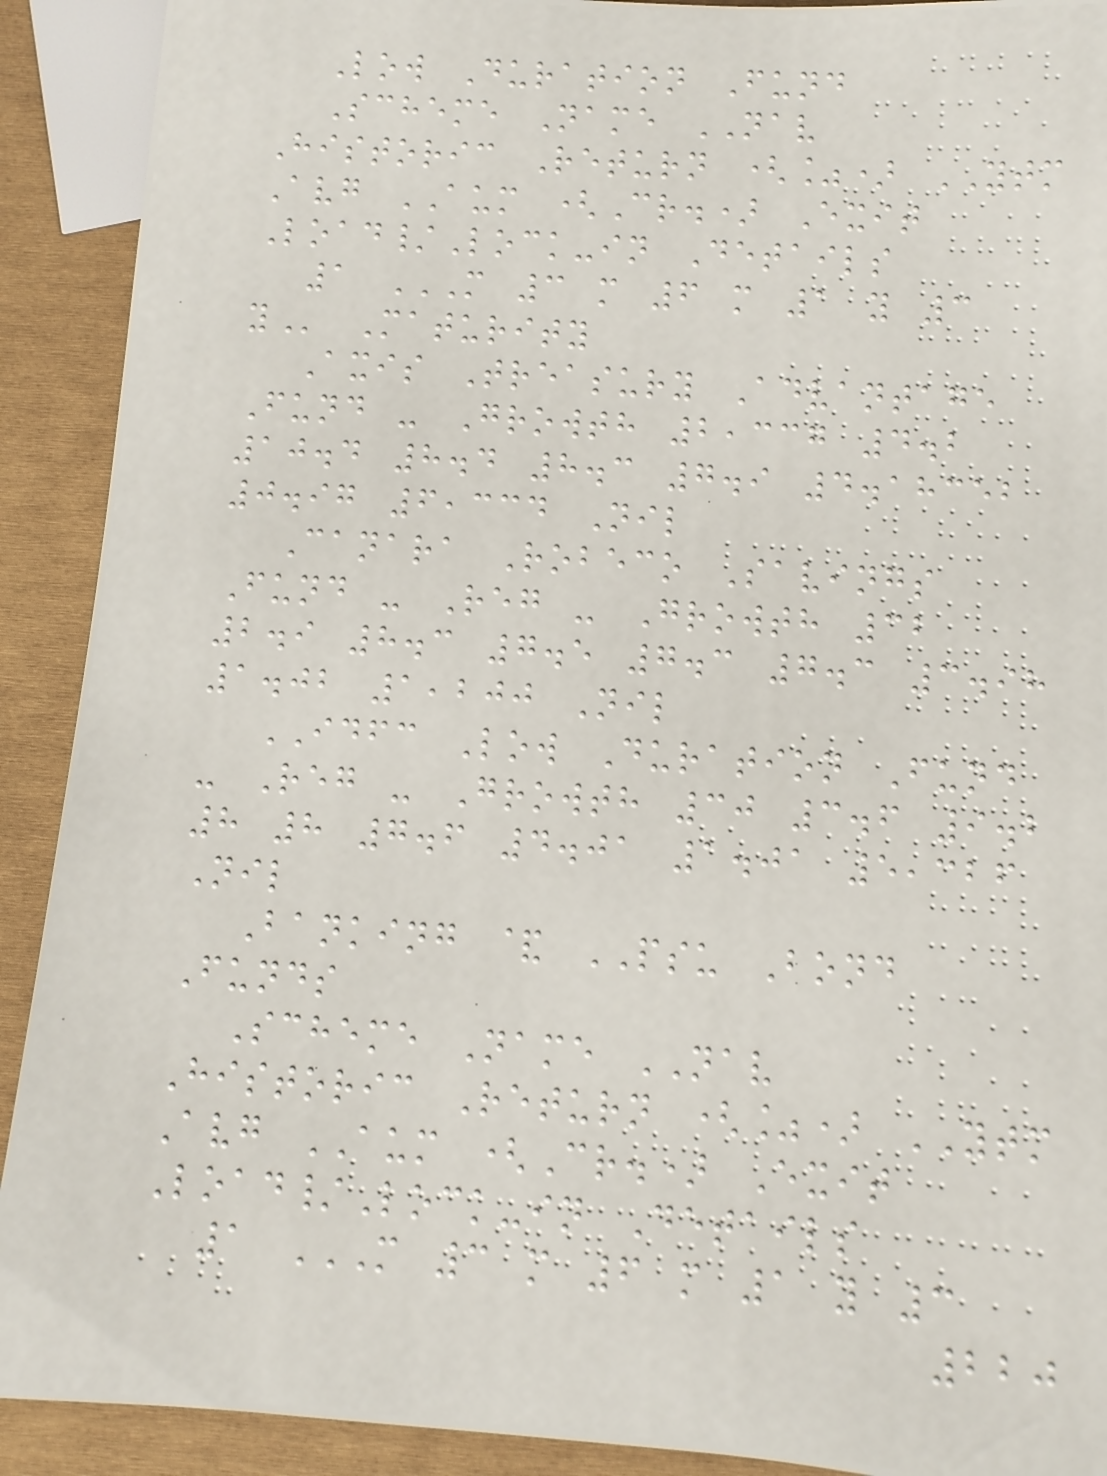Low Duration Fund
Scheme Name NAV
Historic Return (%) YTM
Avg AUM (Cr.) Exit
Load/Lock-in Details
1 M 3 M 6 M 1 Y 3
Y Maturity
Axis Treasury Advantage
Fund - Growth 2,337 4.2
10.4 8.4 8.3 7.9 4.18352
0.97 6,334 Nil
Canara Robeco Savings
Fund - Reg - Growth 32
2.9 8.3 7.5 7.3 7.3 3.98
1.02 1,200 Nil
IDFC Low Duration Fund
- Reg - Growth 30 3.6 9.2
8 8 7.6 4.01 1.01 5,326
Nil
Banking & PSU Bond
Funds
Scheme Name NAV
Historic Return (%) YTM
Avg AUM (Cr.) Exit
Load/Lock-in Details
1 M 3 M 6 M 1 Y 3
220
